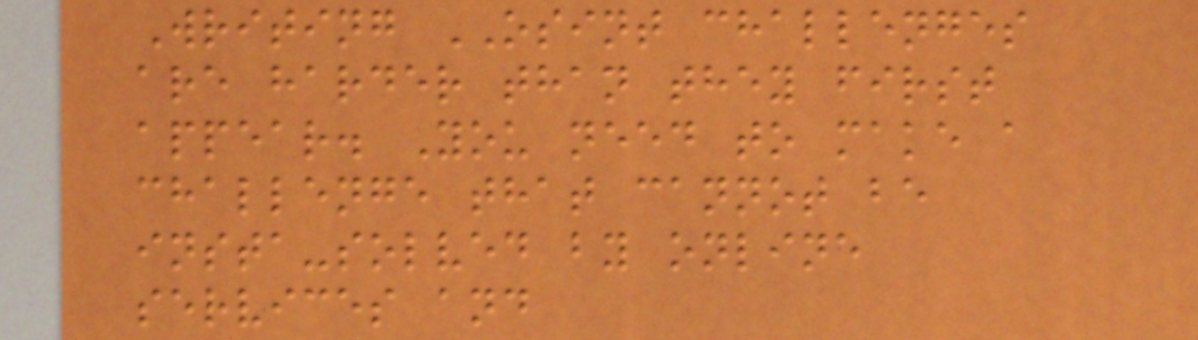Writing OSINT challenges
are harder than they first
appear. You need to make a
challenge that cannot be
insta-solved by online
services and
